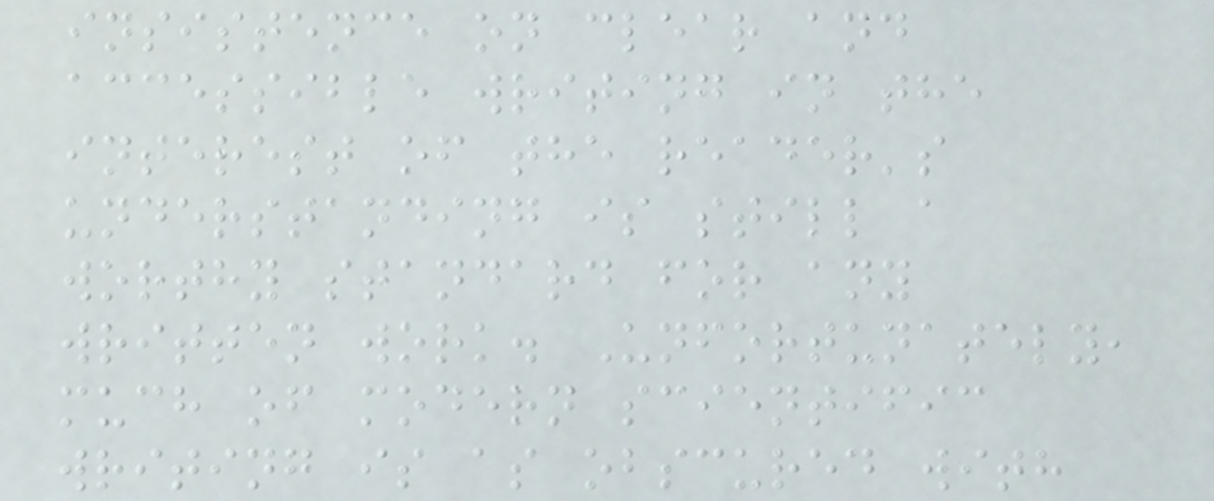insistence on clear and
accessible writing in the
interest of the reader's
understanding is still a
worthy standard for any
written work. Unfortunately,
much of modern scientific
writing is as obscured with
